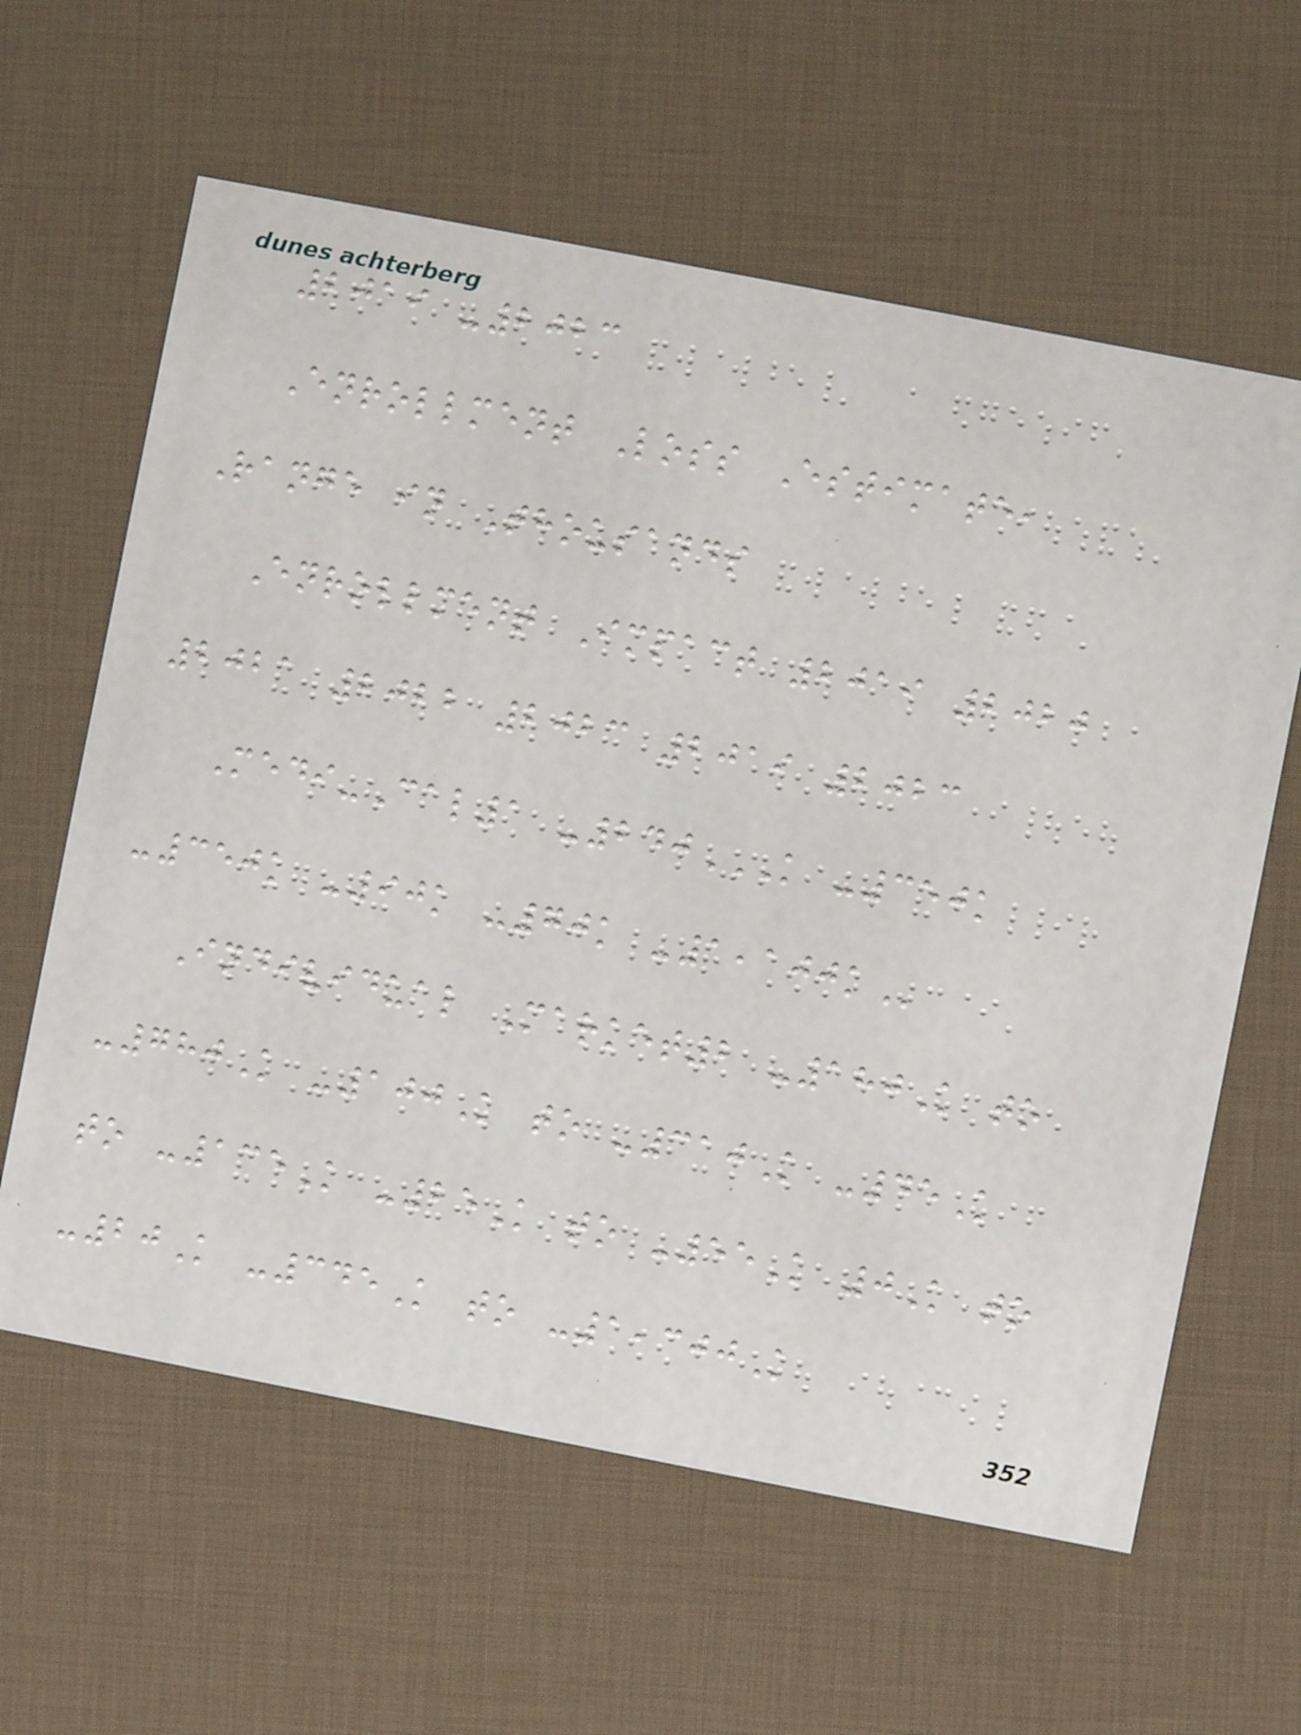2019 -2023
Enrollment Loss Estimate,
Range in Thousands
Enrollment Impact 2019 2020
2021 2022 2023 2019 2023
Medi-Cal1 -240K -350K
-350K -90K -70K -1,100K
Individual Market2 -180K to
-780K -100K to -310K -45K
to -135K -25K to -55K 0K to
-20K -345K to -1,300K
